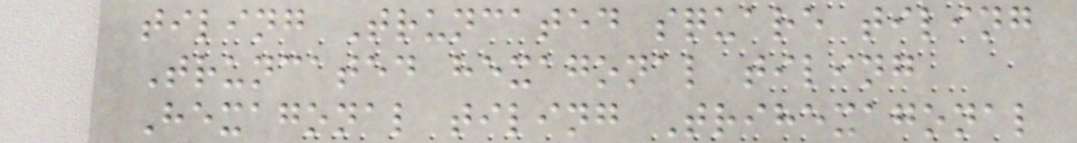tiling Truncated square tiling
Truncated hexagonal tiling
Hexagonal tiling Trihexagonal
